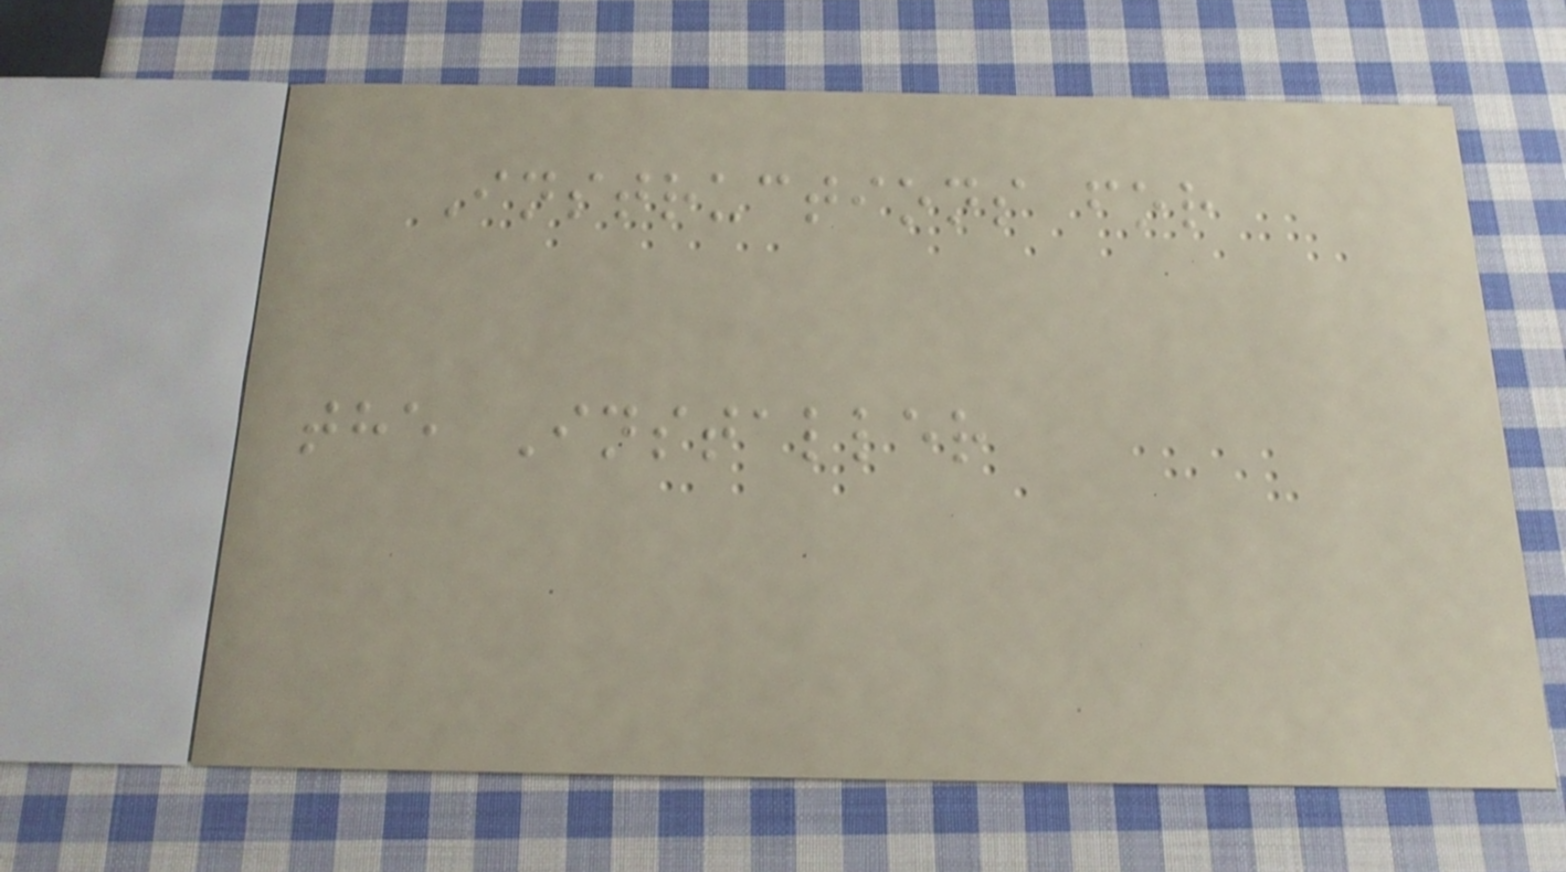Instructions for
the Installer
